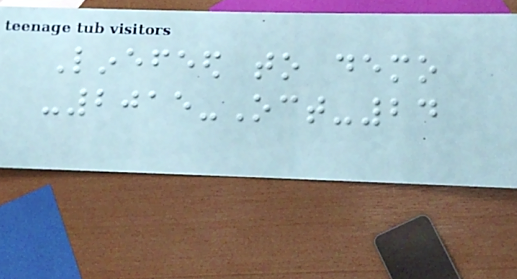Linefeed to demo
-2015-Oct-24
